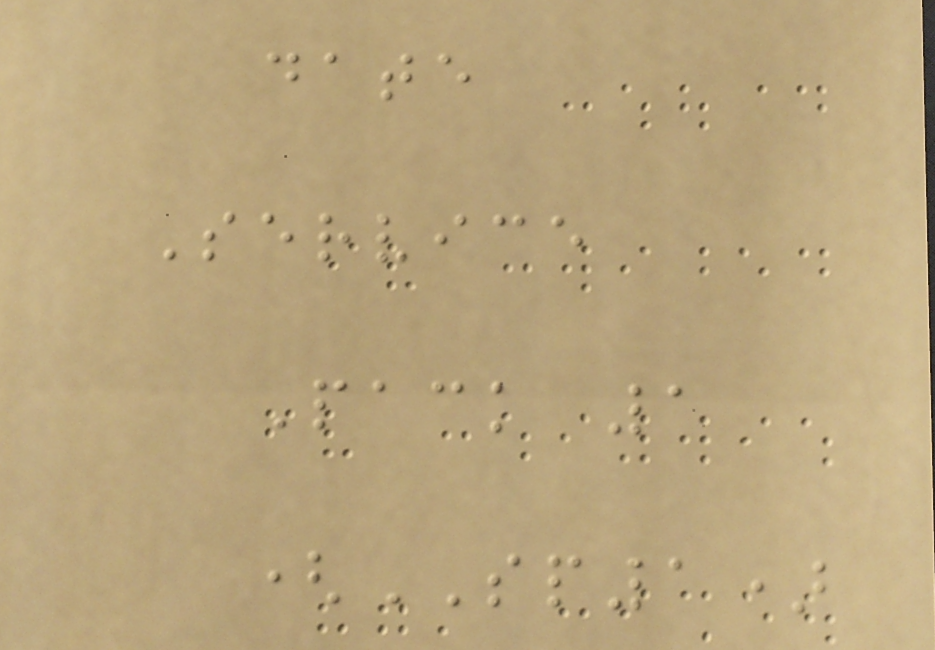date
Service
Pack 1
(SP1)
